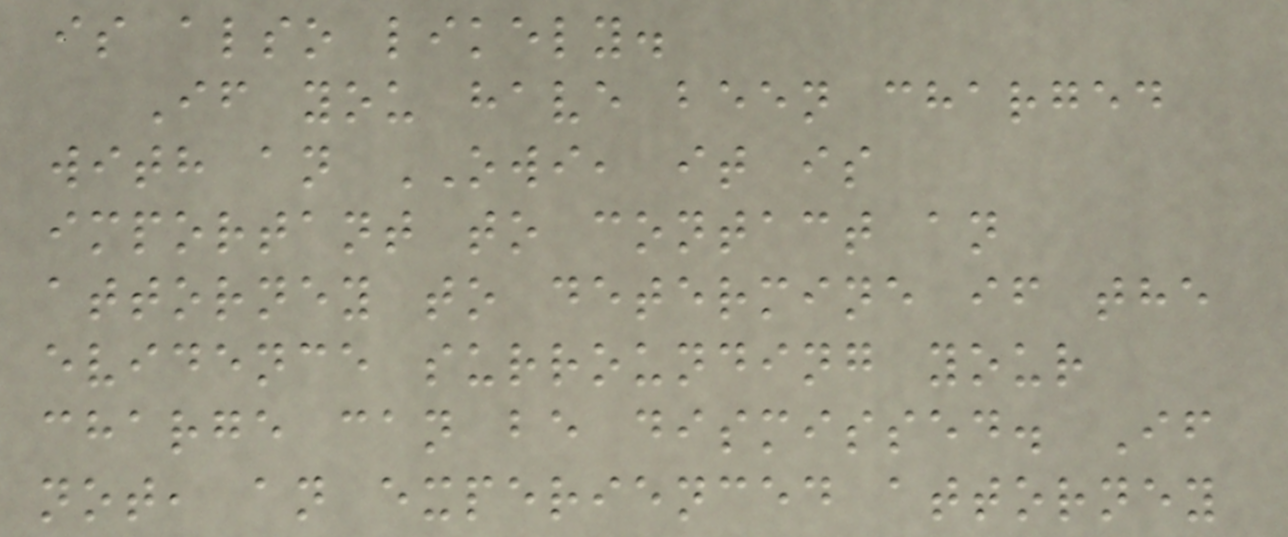is also likely.
If you have been charged
with an OWI, it is
important to contact an
attorney to determine if the
evidence surrounding your
charge can be dismissed. If
not, an experienced attorney
